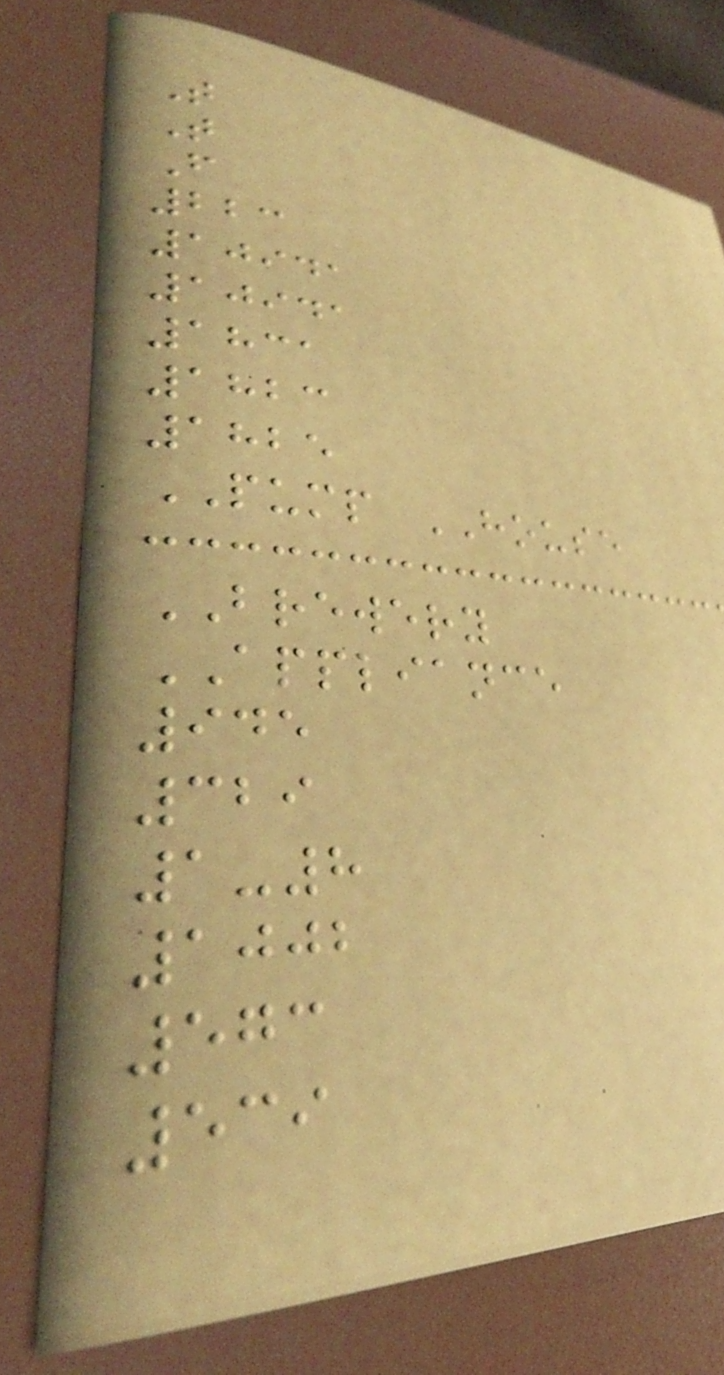T
T
F
223
10941
10941
1831
1823
1825
PUMP HOUSE
BREWERY
APPLIANCE
945
329
1-8
1002
573
539
